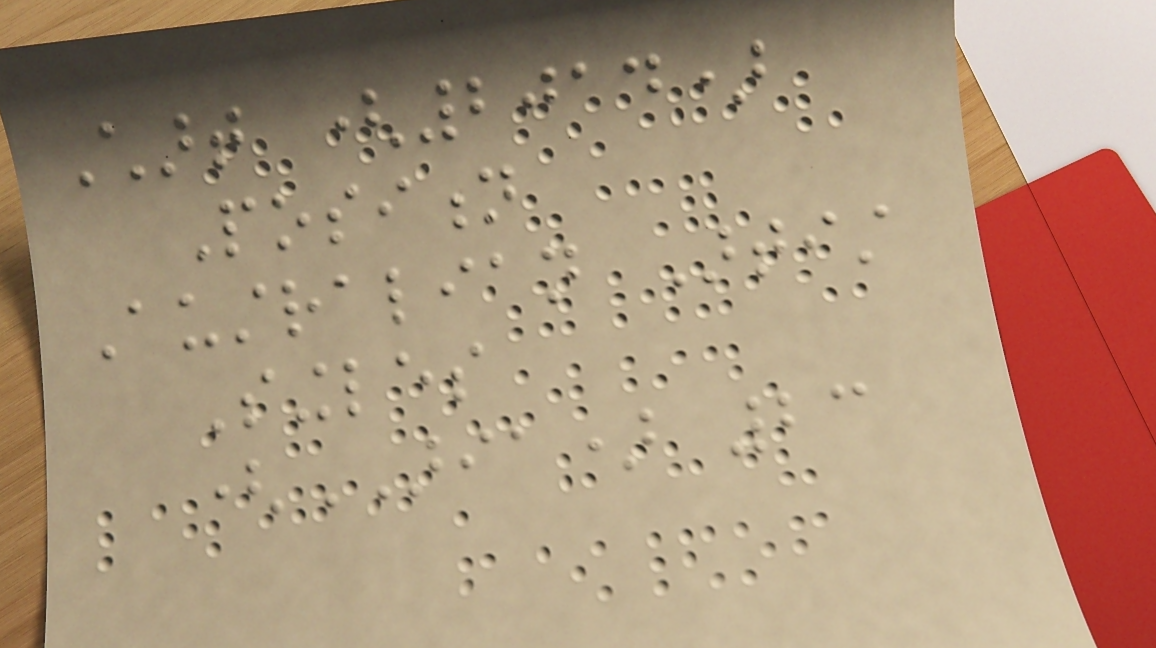Chart (2014)
Position
Australian Artist
Singles
(ARIA) 23
